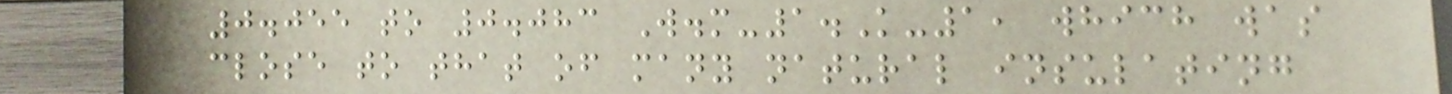0.055 to 0.083 W.m-1.K-1, which was
close to that of many natural insulating
